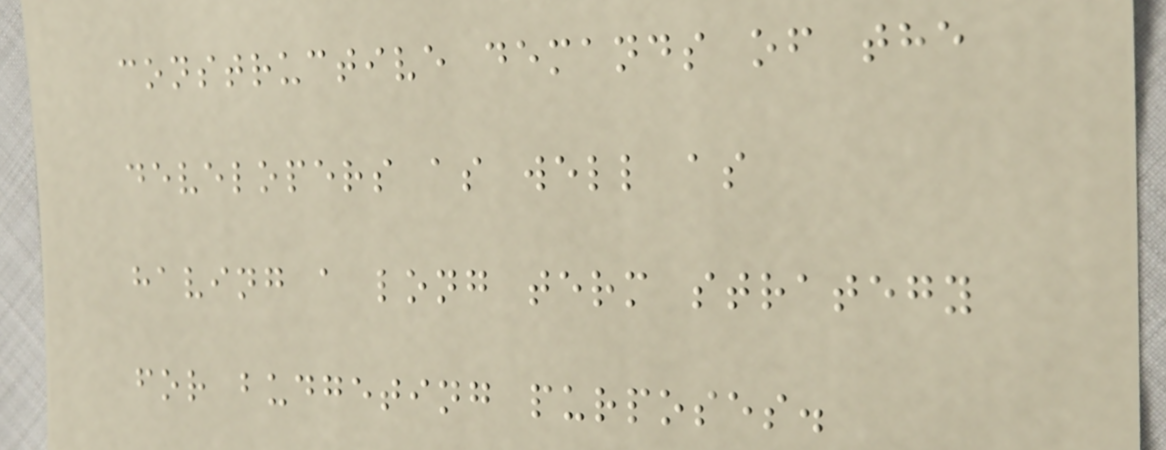constructive demands of the
developers as well as
having a long term strategy
for budgeting purposes.
